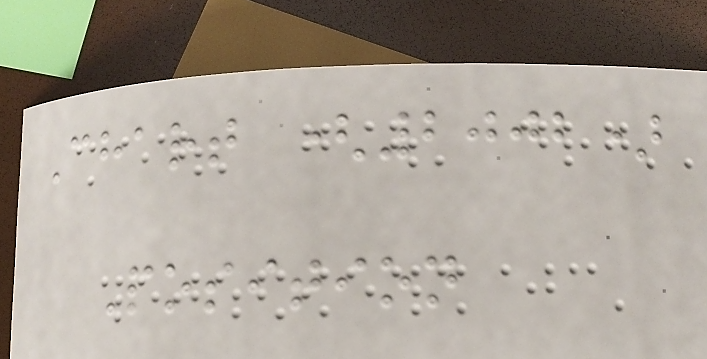Chart (2002)
Position
